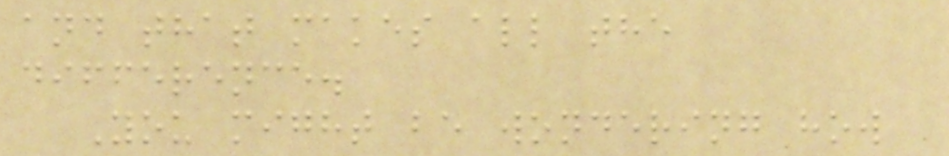and that makes all the
difference.
You might be wondering how
